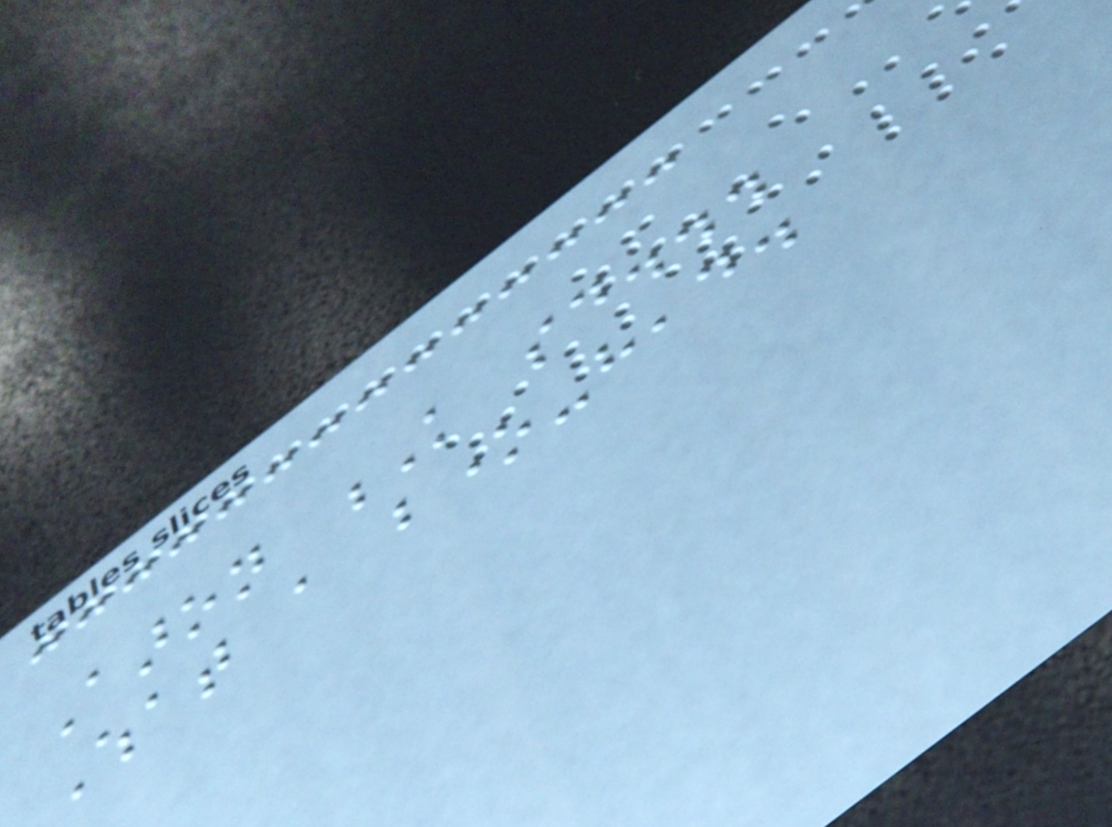Aaron K said...
What a bone-head.
